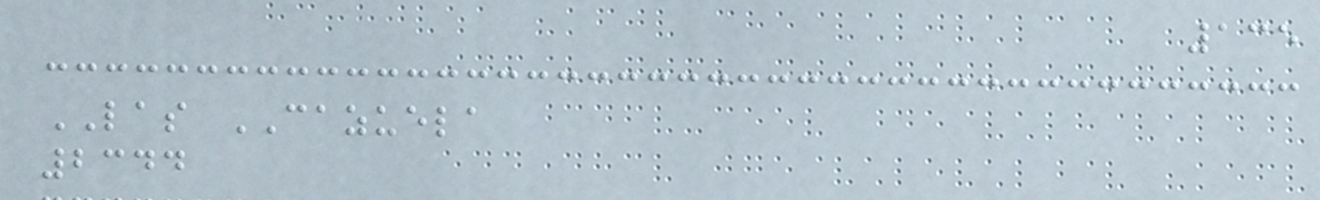135
LAS CAZUELA
2344
